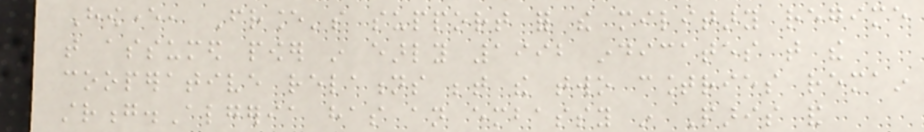However, France's support for the military regime
that assumed power in early 1992 indicates that the
cooperative relations between the two countries remain
strong.Algeria has an embassy in Paris and
